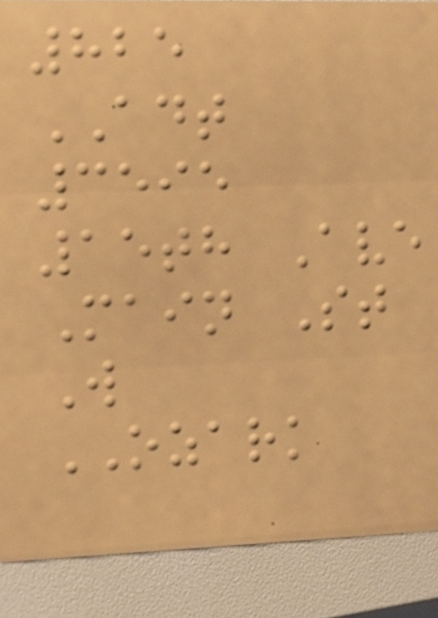825
ADT
3595
15th Ave
Main St
W
OZARK
